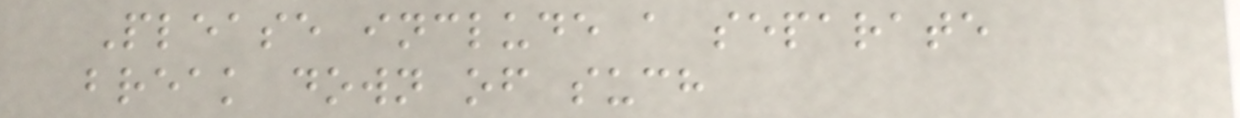Please include a separate
break down of such
